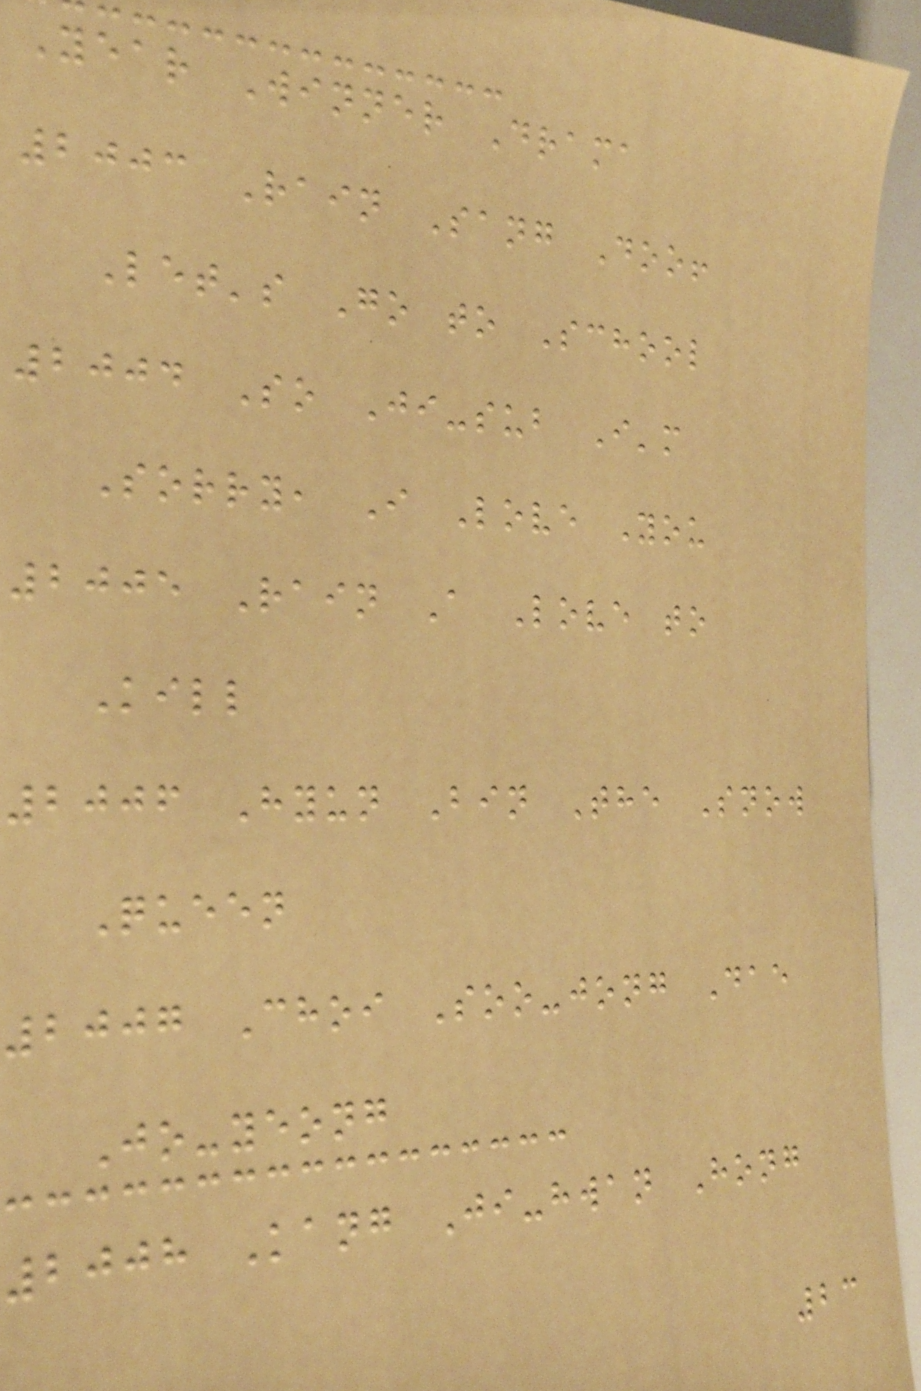Year Winner Drama
2003 Rain Sang Doo!
Let's Go to School
2004 So Ji-sub I'm
Sorry, I Love You
2005 Rain A Love to
Kill
2006 Hyun Bin The Snow
Queen
2007 Choi Soo-jong Dae
Jo-yeong
2008 Kang Ji-hwan Hong
23
